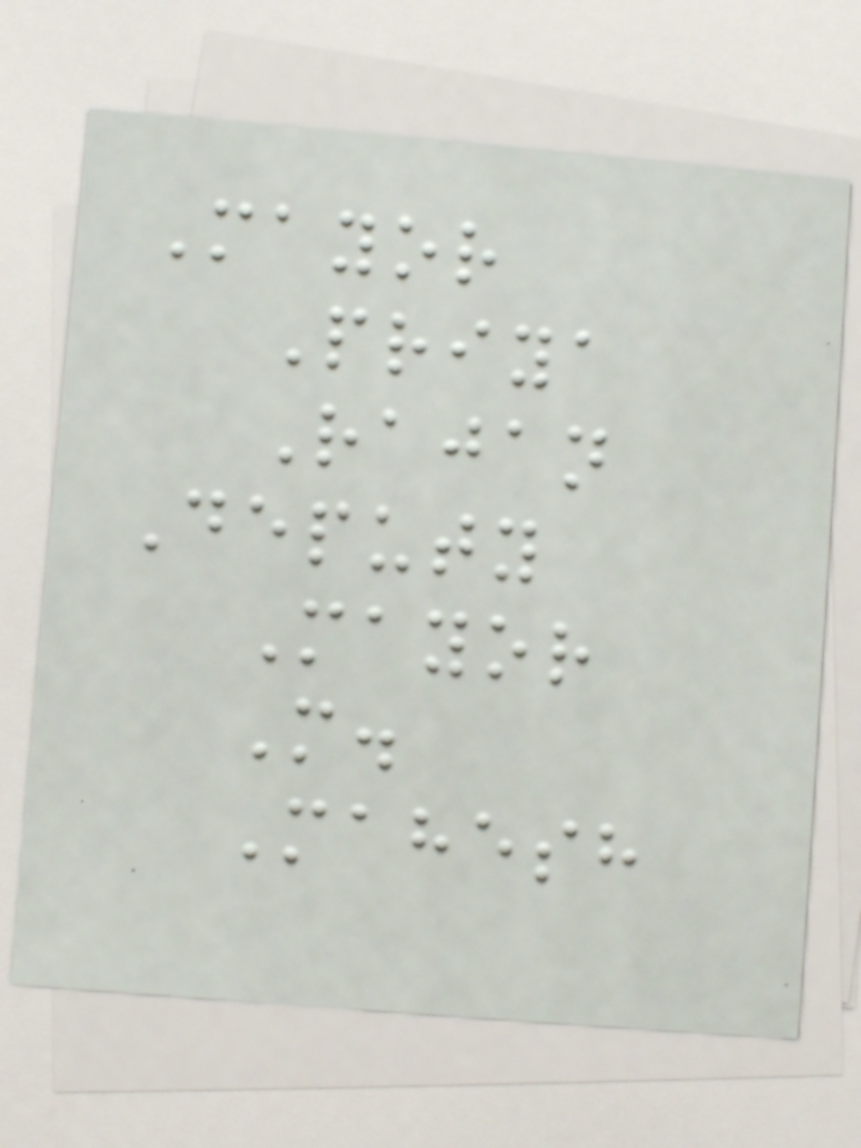Mayor
Priya
Rajan
Deputy
Mayor
M.
Mahesh
